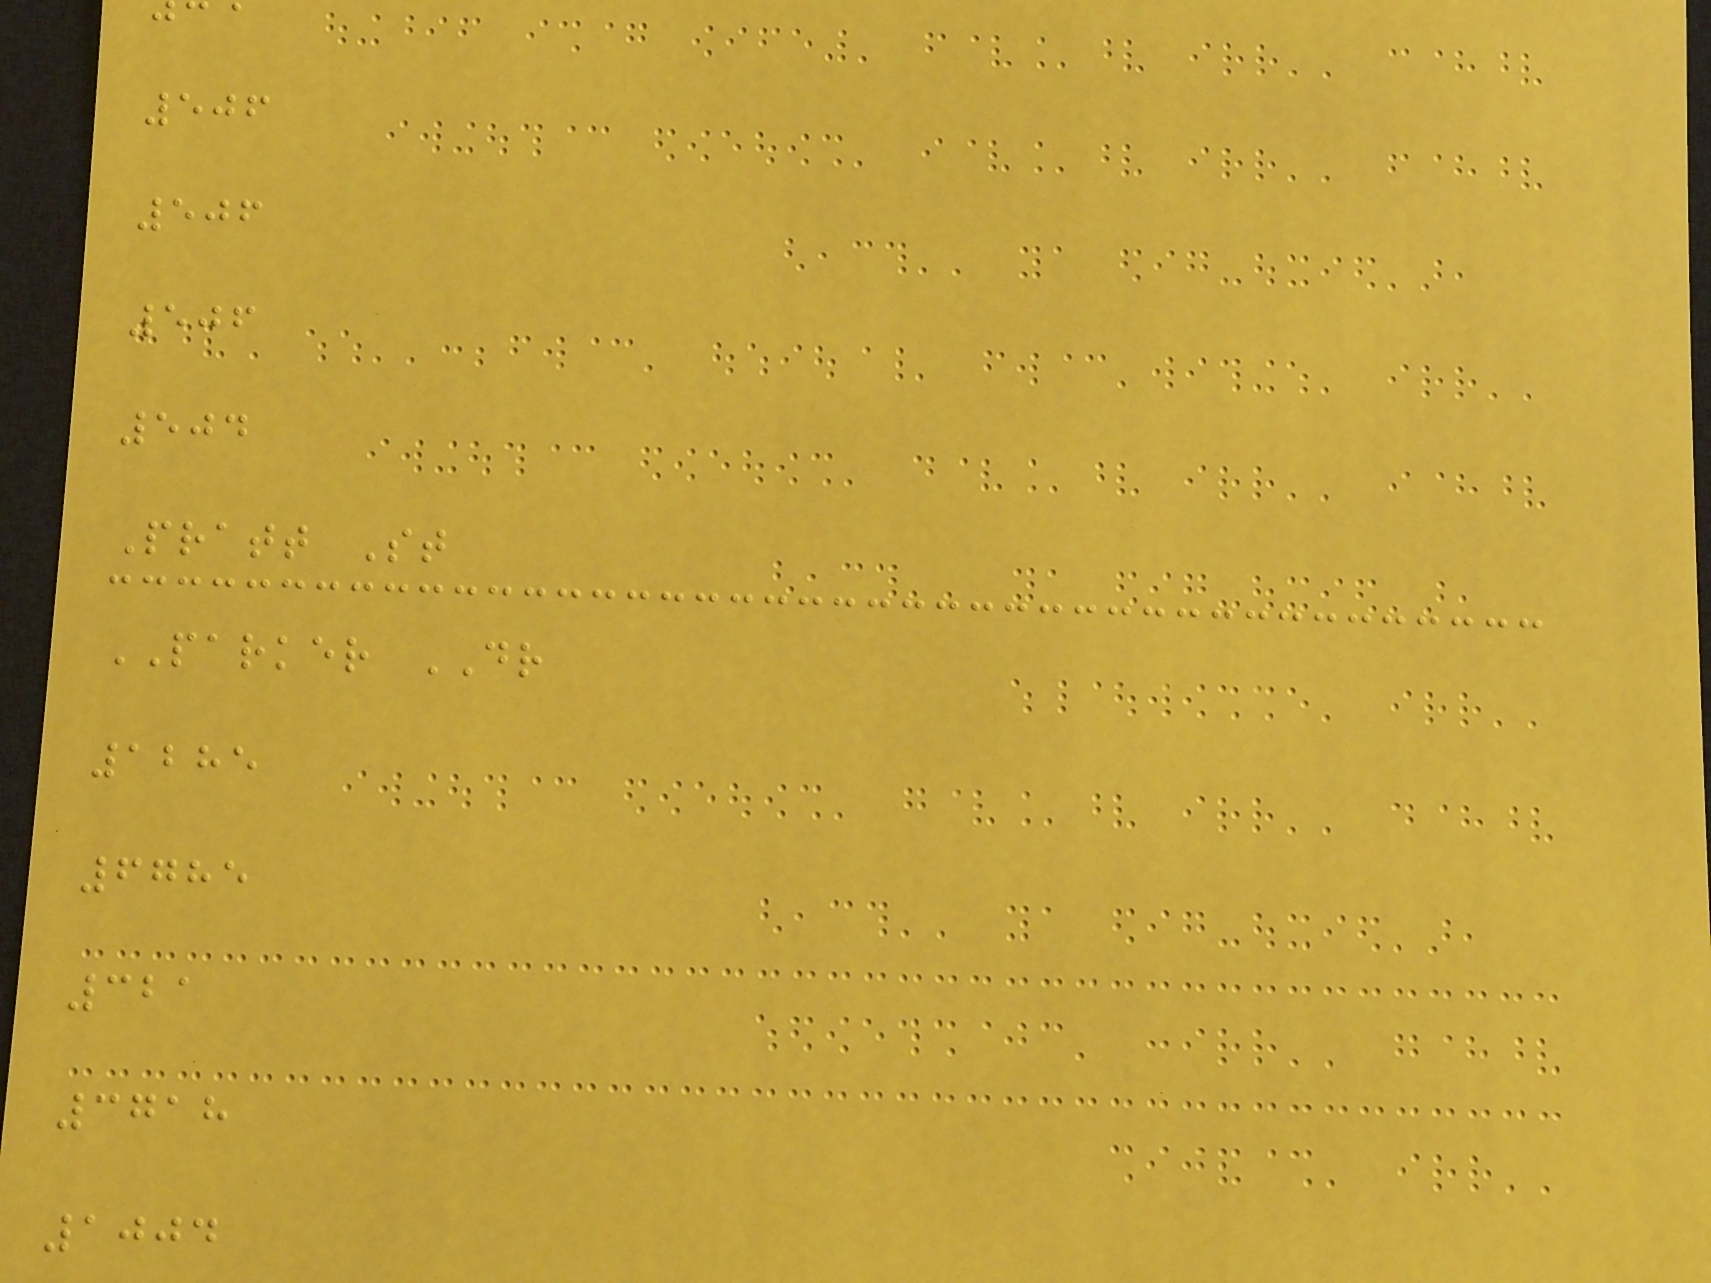506
506
506
504
Pratt St
PARKER DR
1285
6785
321
3718
1004
